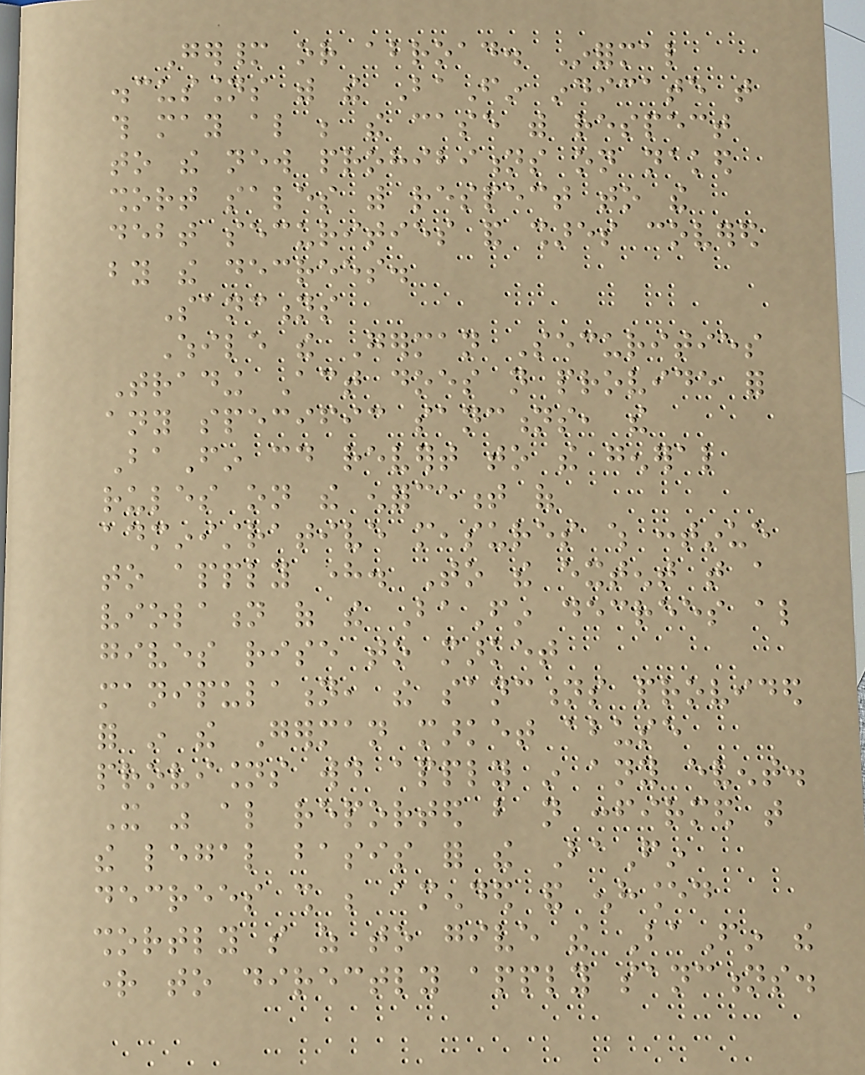Germany or abroad. Informal
discussions with the BaFin indicate that
this may also be the case with respect
to the new prohibitions on naked
short sales with respect to the
debt securities and shares covered
by the decrees.
Sanctions
While the German Securities
Trading Act does not provide for
any specific sanctions, the
BaFin could revert to the general
rules on the enforcement of
administrative measures which continue
to apply here. To the extent that a
violation of the BaFin decrees also
gives rise to market
manipulation, the sanctions provided
for in the German market abuse
provisions would apply in any event.
It was also reported but not confirmed that
the legal basis for the BaFin
decrees shall be amended and enhanced
shortly so as to give the BaFin the
right to directly apply sanctions.
